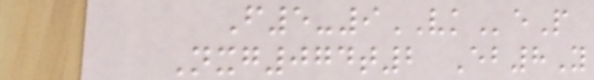F5-9VKeP
Nxg074t2 Eb8Y
